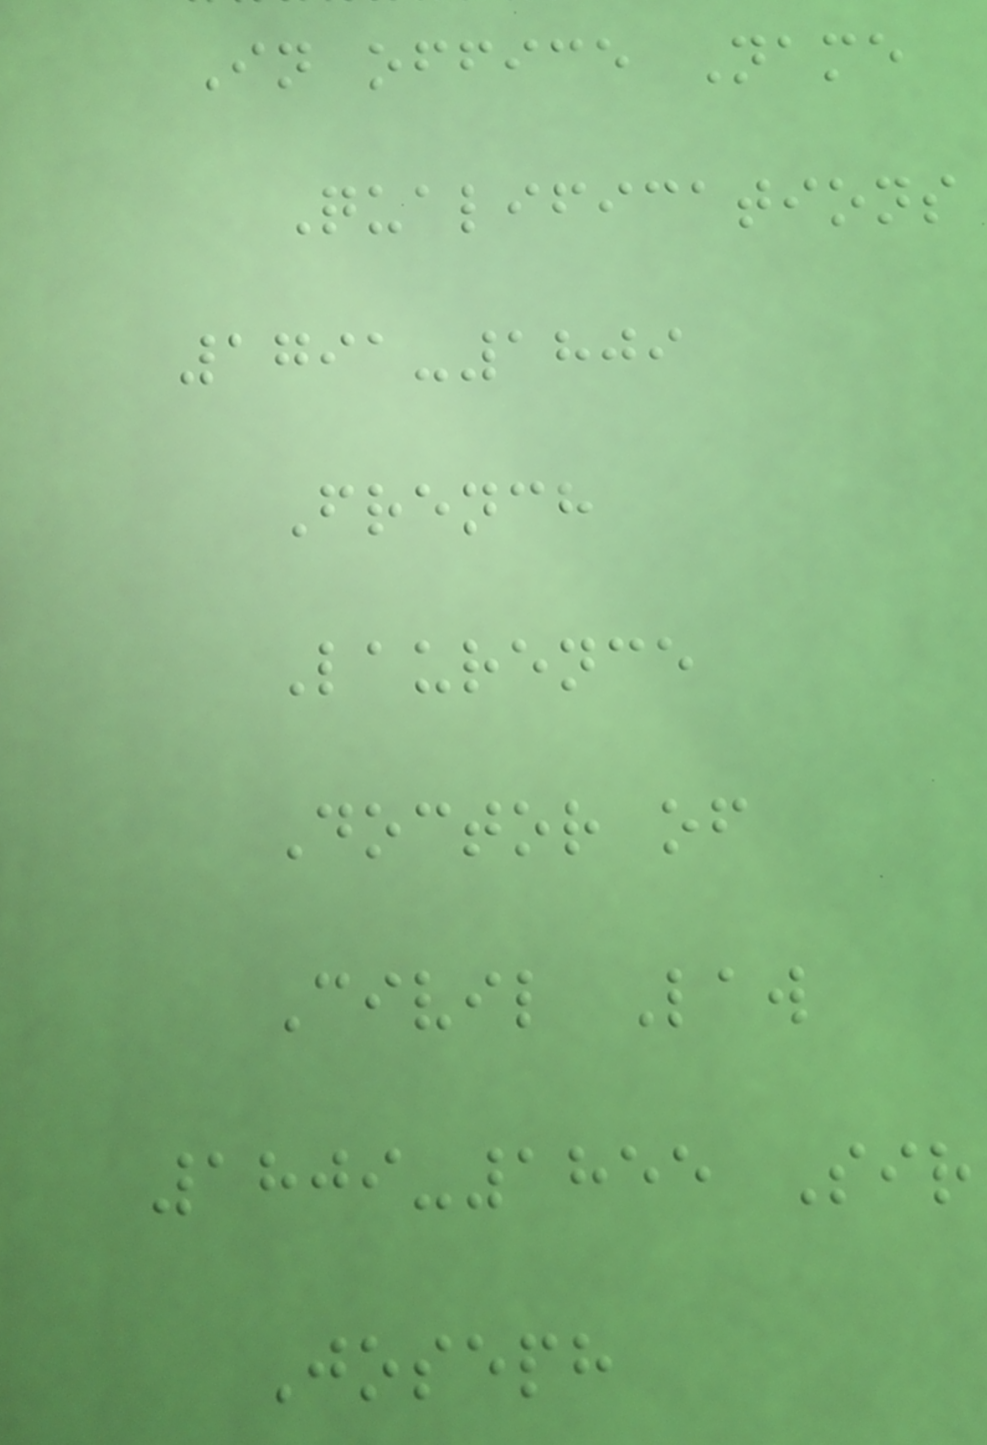In office Name
Qualifications
1791-1809
French
Laurence
Doctor of
Civil Law
1809-1855 Sir
Joseph
